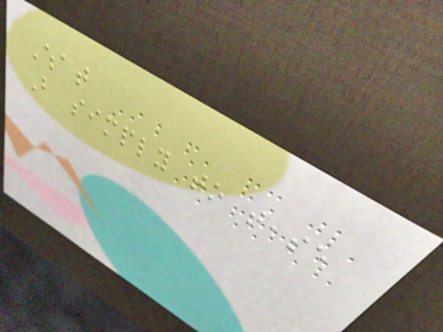What
But simply to tease
